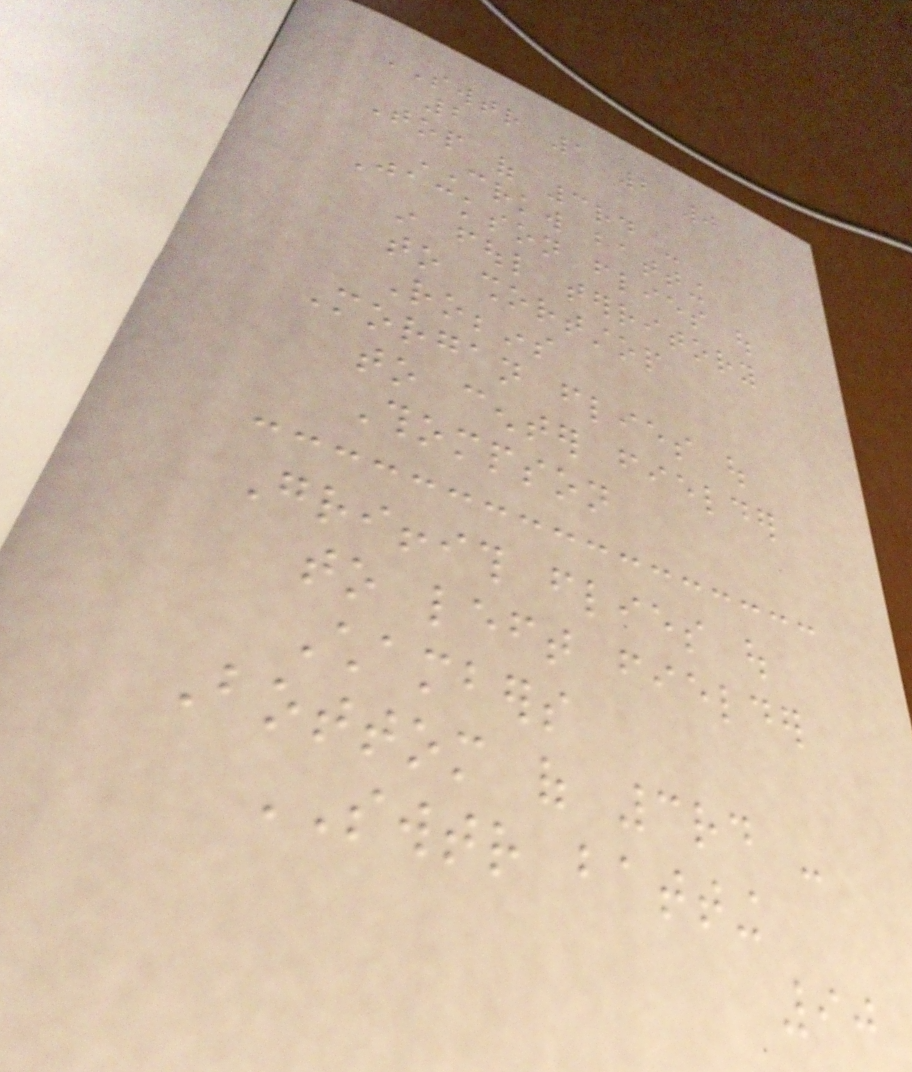SWTR 1 2 0
2
Top of 3rd -
CRKW batting
Jackson flies out
in foul territory
to shortstop
Robbins
Morgan flies out
to center fielder
Thompson
Griffith flies out
to left fielder
Chambers
Bottom of 3rd -
SWTR batting
90
